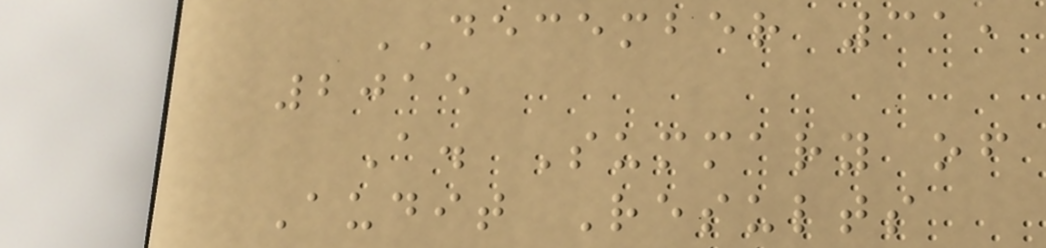DECEMBER 31,
2015
A. Summary of
Audit Results
